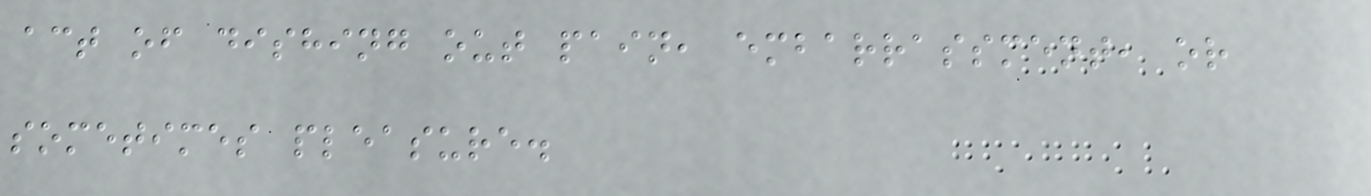act of dishing out pain, embarrassment, or
sometimes pleasure.
